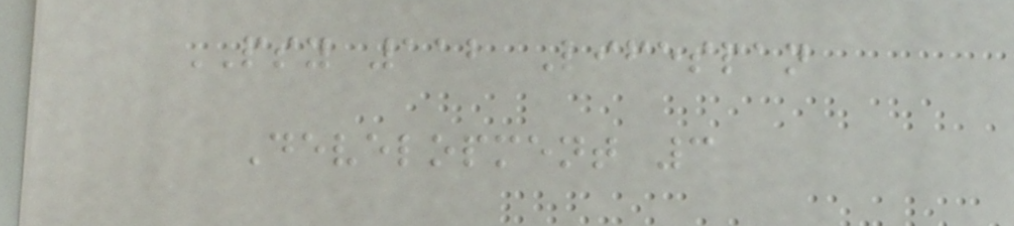PSY 112 Lifespan
Development 3
